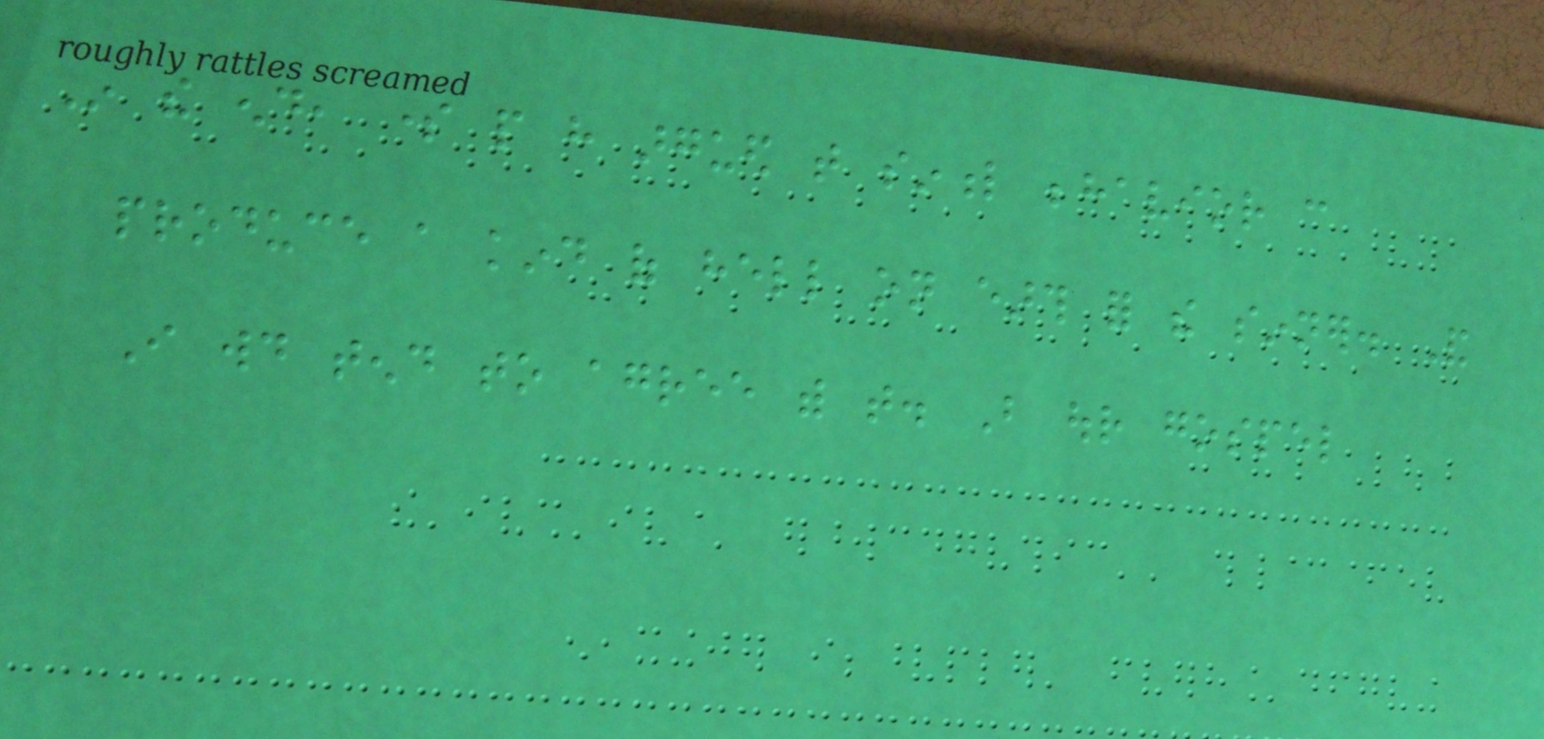In the end, some people have argued that sinful behavior can
produce a kind of hell on earth for the sinner. And
I would tend to agree with that. But our gospel
